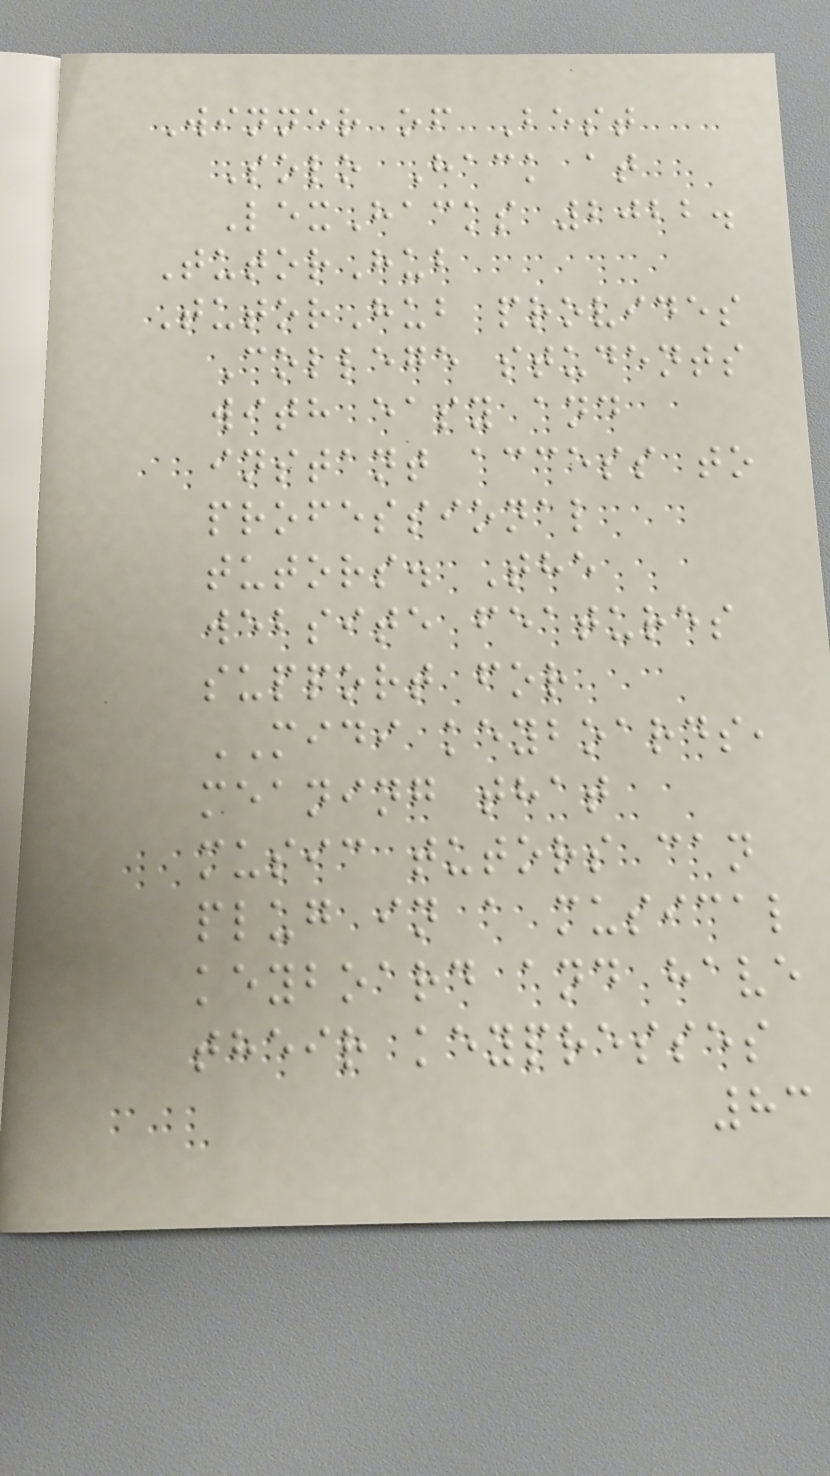Winner of Best
Solo Hack at
LexHacks 2022.
TutorHub
TutorHub provides
College students
with easy and
instant access to
professional
tutors. The
website features
support for
MIDI keyboards,
meaning that
music tutors can
plug in a musical
keyboard and have
their keypresses
83
